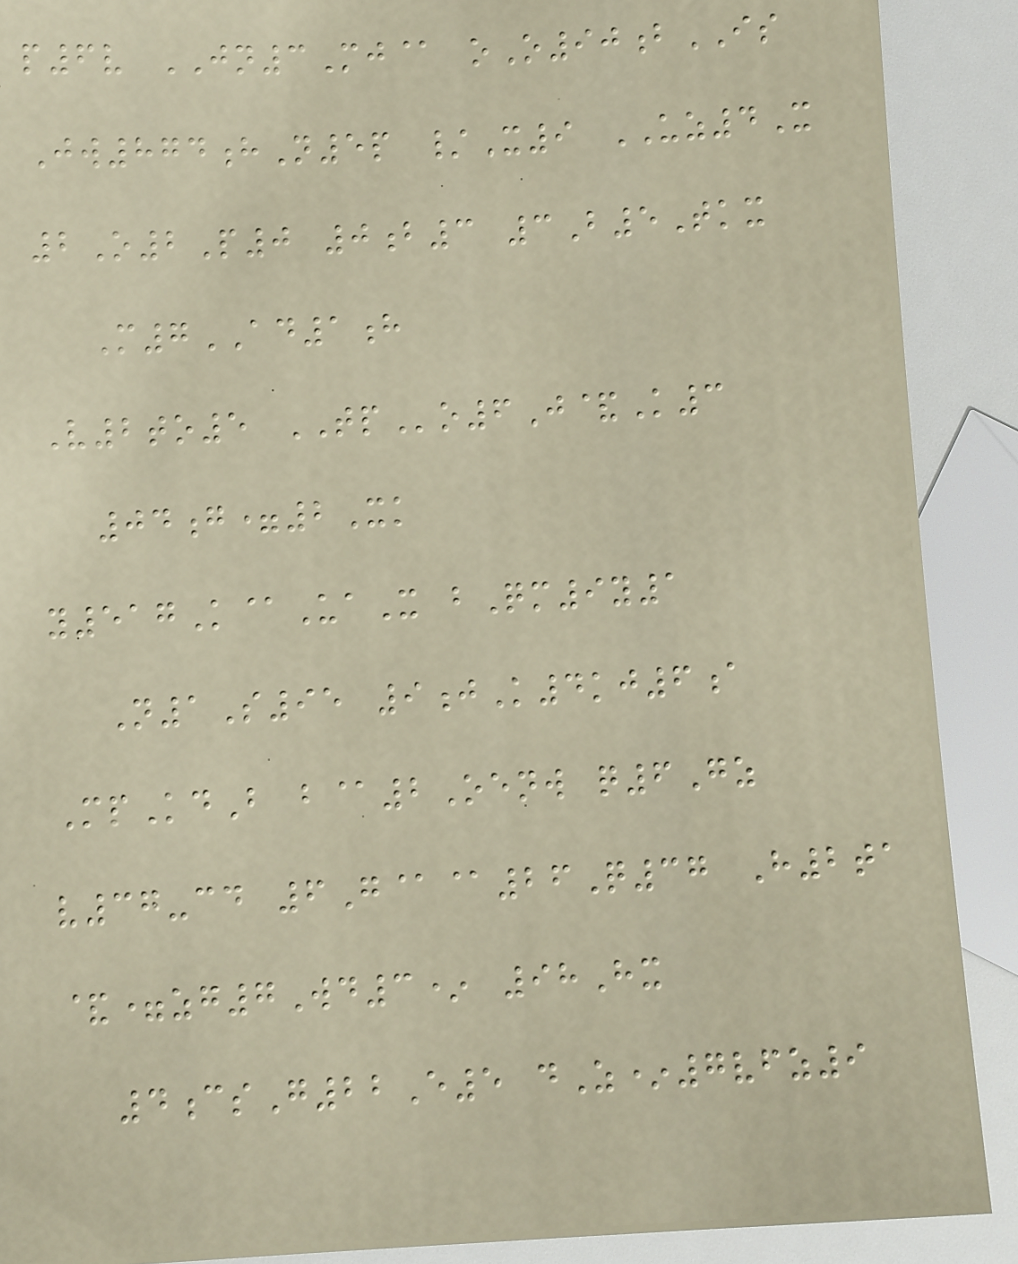p6v JN3Mj@ oO90bIS
Jw874hN5p /X9 UZ4X
2O2P0 0b3 3B5Tkx
M7AD1h
V2to5 TPo6J&K3
04g=2Xk
y517K@UaX bQm9y1
N1S95 9jK4kj6a
MpKdB b@2Oenw q6Gz
v37-cd 6G@@26Q37 H2ta
&=zg7Wd3* 98Hx
4csG22E5 dZ*7vfz9
